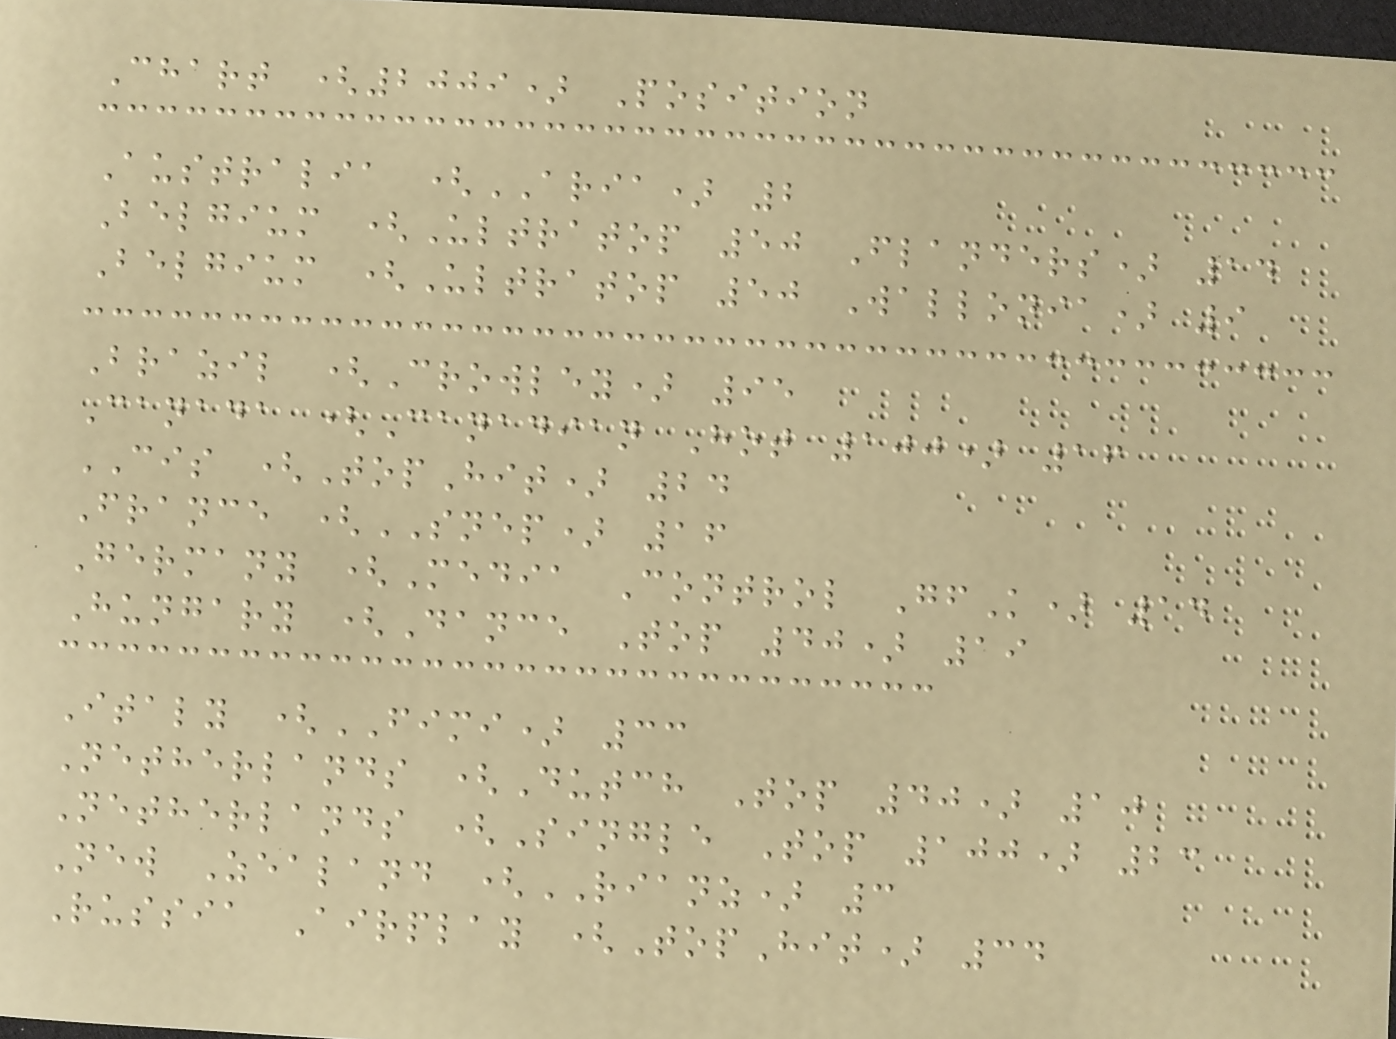Chart (2009) Position
Australia (ARIA) 2
Belgium (Ultratop 50 Flanders) 14
Belgium (Ultratop 50 Wallonia) 9
Brazil (Crowley) 95
Canada (Canadian Hot 100) 16
CIS (TopHit) 24
France (SNEP) 16
Germany (Media Control GfK) 14
Hungary (Dance Top 40) 19
Italy (FIMI) 33
Netherlands (Dutch Top 40) 10
Netherlands (Single Top 100) 23
New Zealand (RIANZ) 3
Russia Airplay (TopHit) 34
